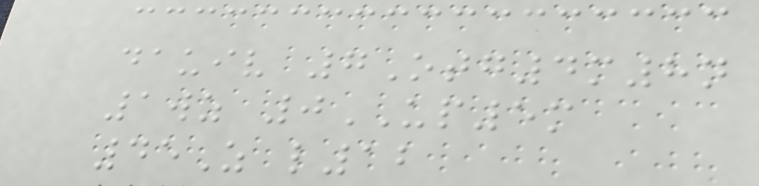dauiv 7Otg4m8n
1wz 0UP5m
45Z l12
